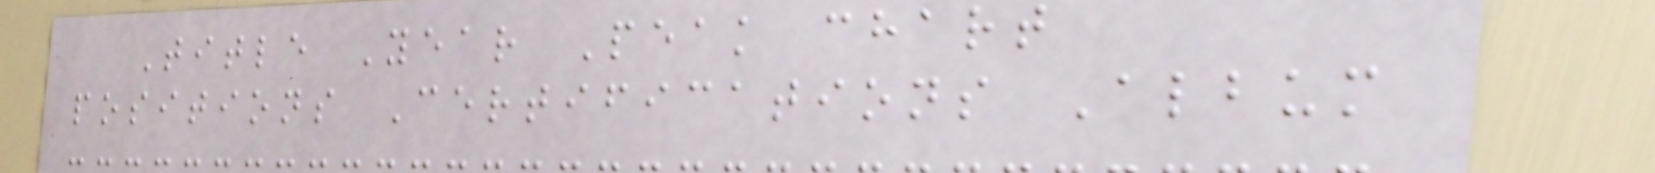Title Year Peak chart
positions Certifications Album
